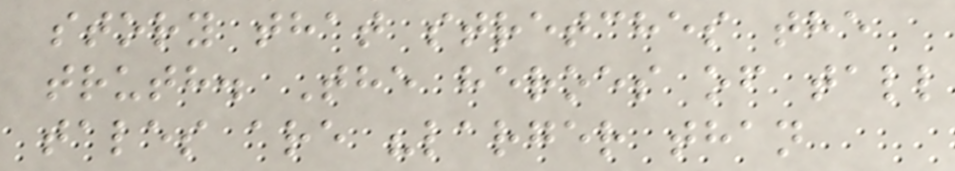story that stretches the
truth. The heroes of tall
tales are "larger than
